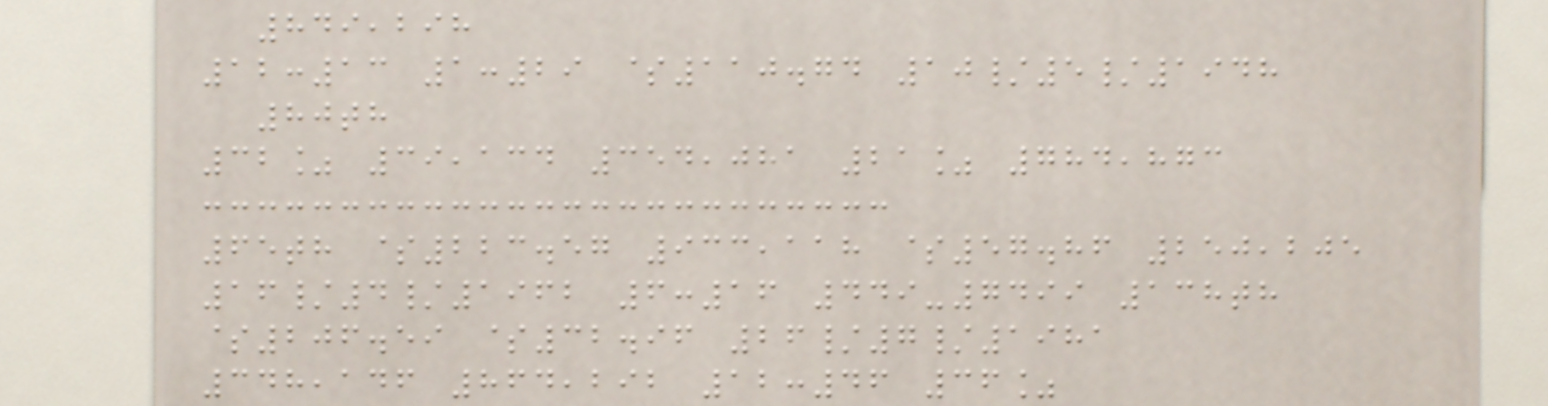849,298
12:13 1:29 $110.74 10/5/1948
80th
32% 39,134 354,081 21% 784,873
65th $223.57 933,118 $57.86 250,205
16/4/1962 6:16 449-7499 138th
$206.59 $32.96 26/7/1981
348,146 864,292 12:46 36%
